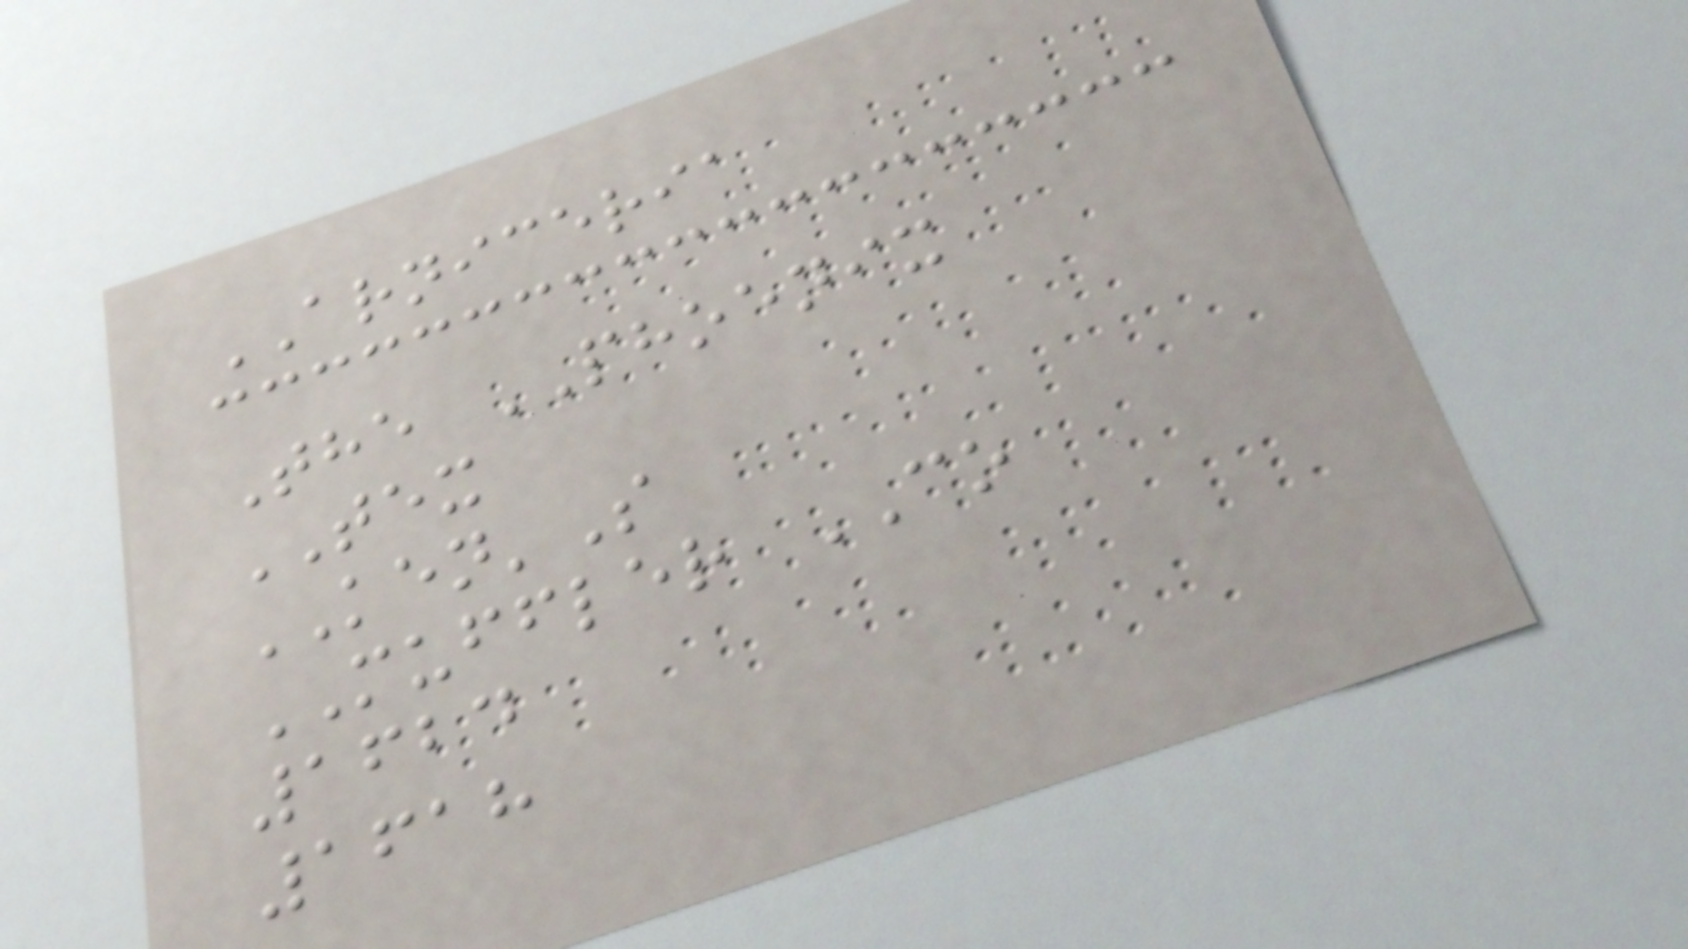ARNICERIA
The PHOENIX
TEX
KEN'S
MUFFLER CO
1624
1618
